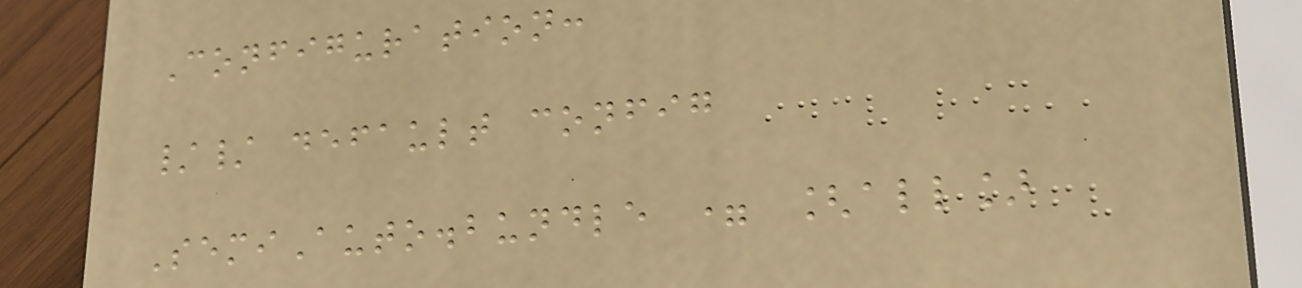Configuration:
// default config
SemiAuto.bundle = [all]
